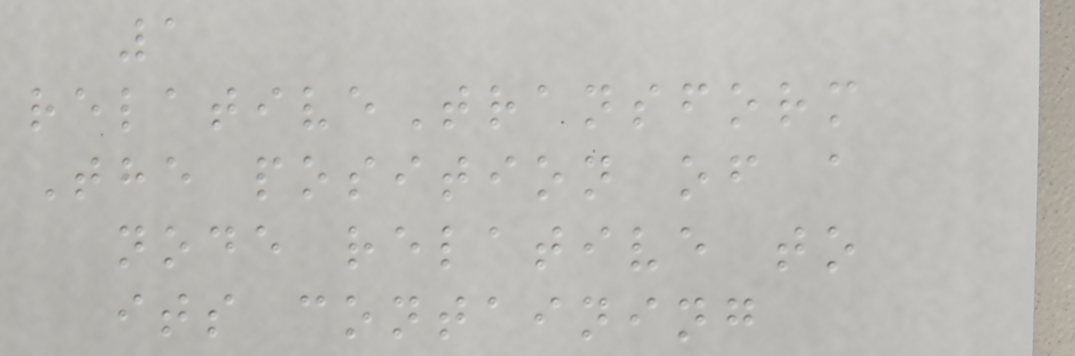1
relativeTransform
The position of a
node relative to
its containing
